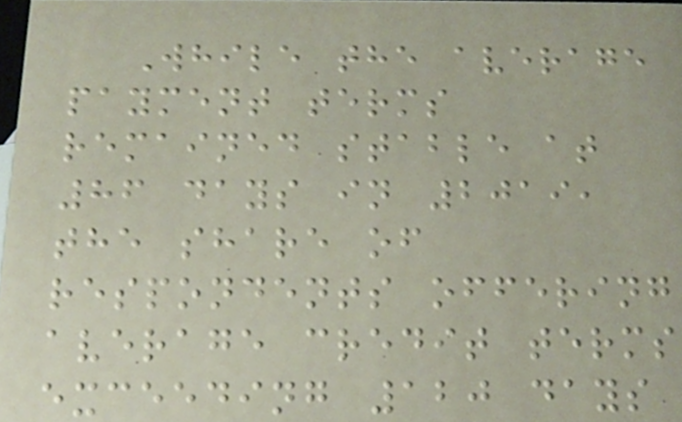While the average
payment terms
remained stable at
86 days in 2019,
the share of
respondents offering
average credit terms
exceeding 120 days
